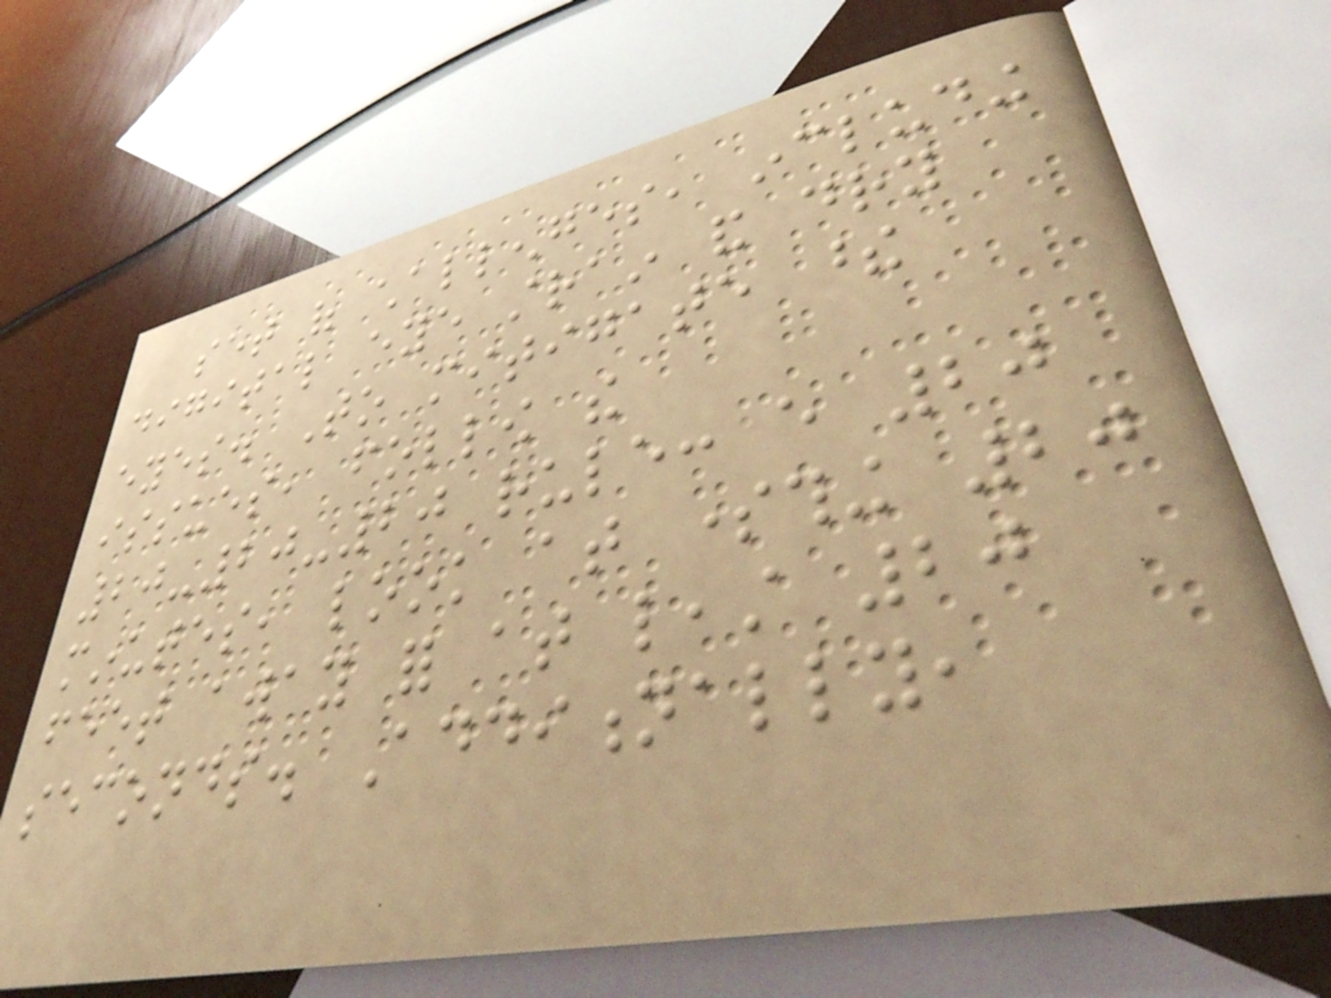set of challenges, including
digital eye strain and dry
eyes. To mitigate these
issues, follow the
20-20-20 rule: every 20
minutes, look at something 20
feet away for at least 20
seconds. Additionally,
